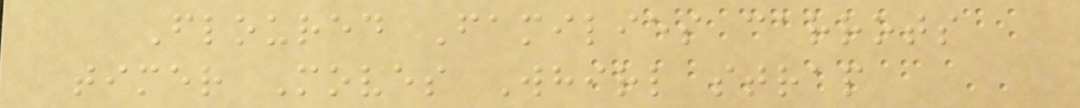Floured Families carrots
timer Moves Whirl strap
